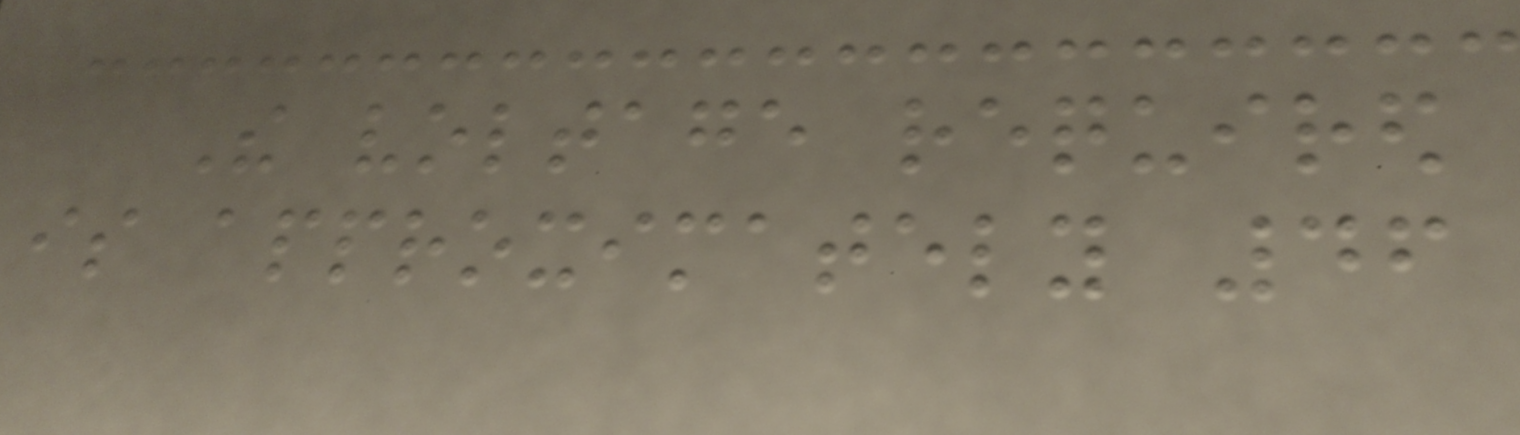The voltage required
is approximately 46
